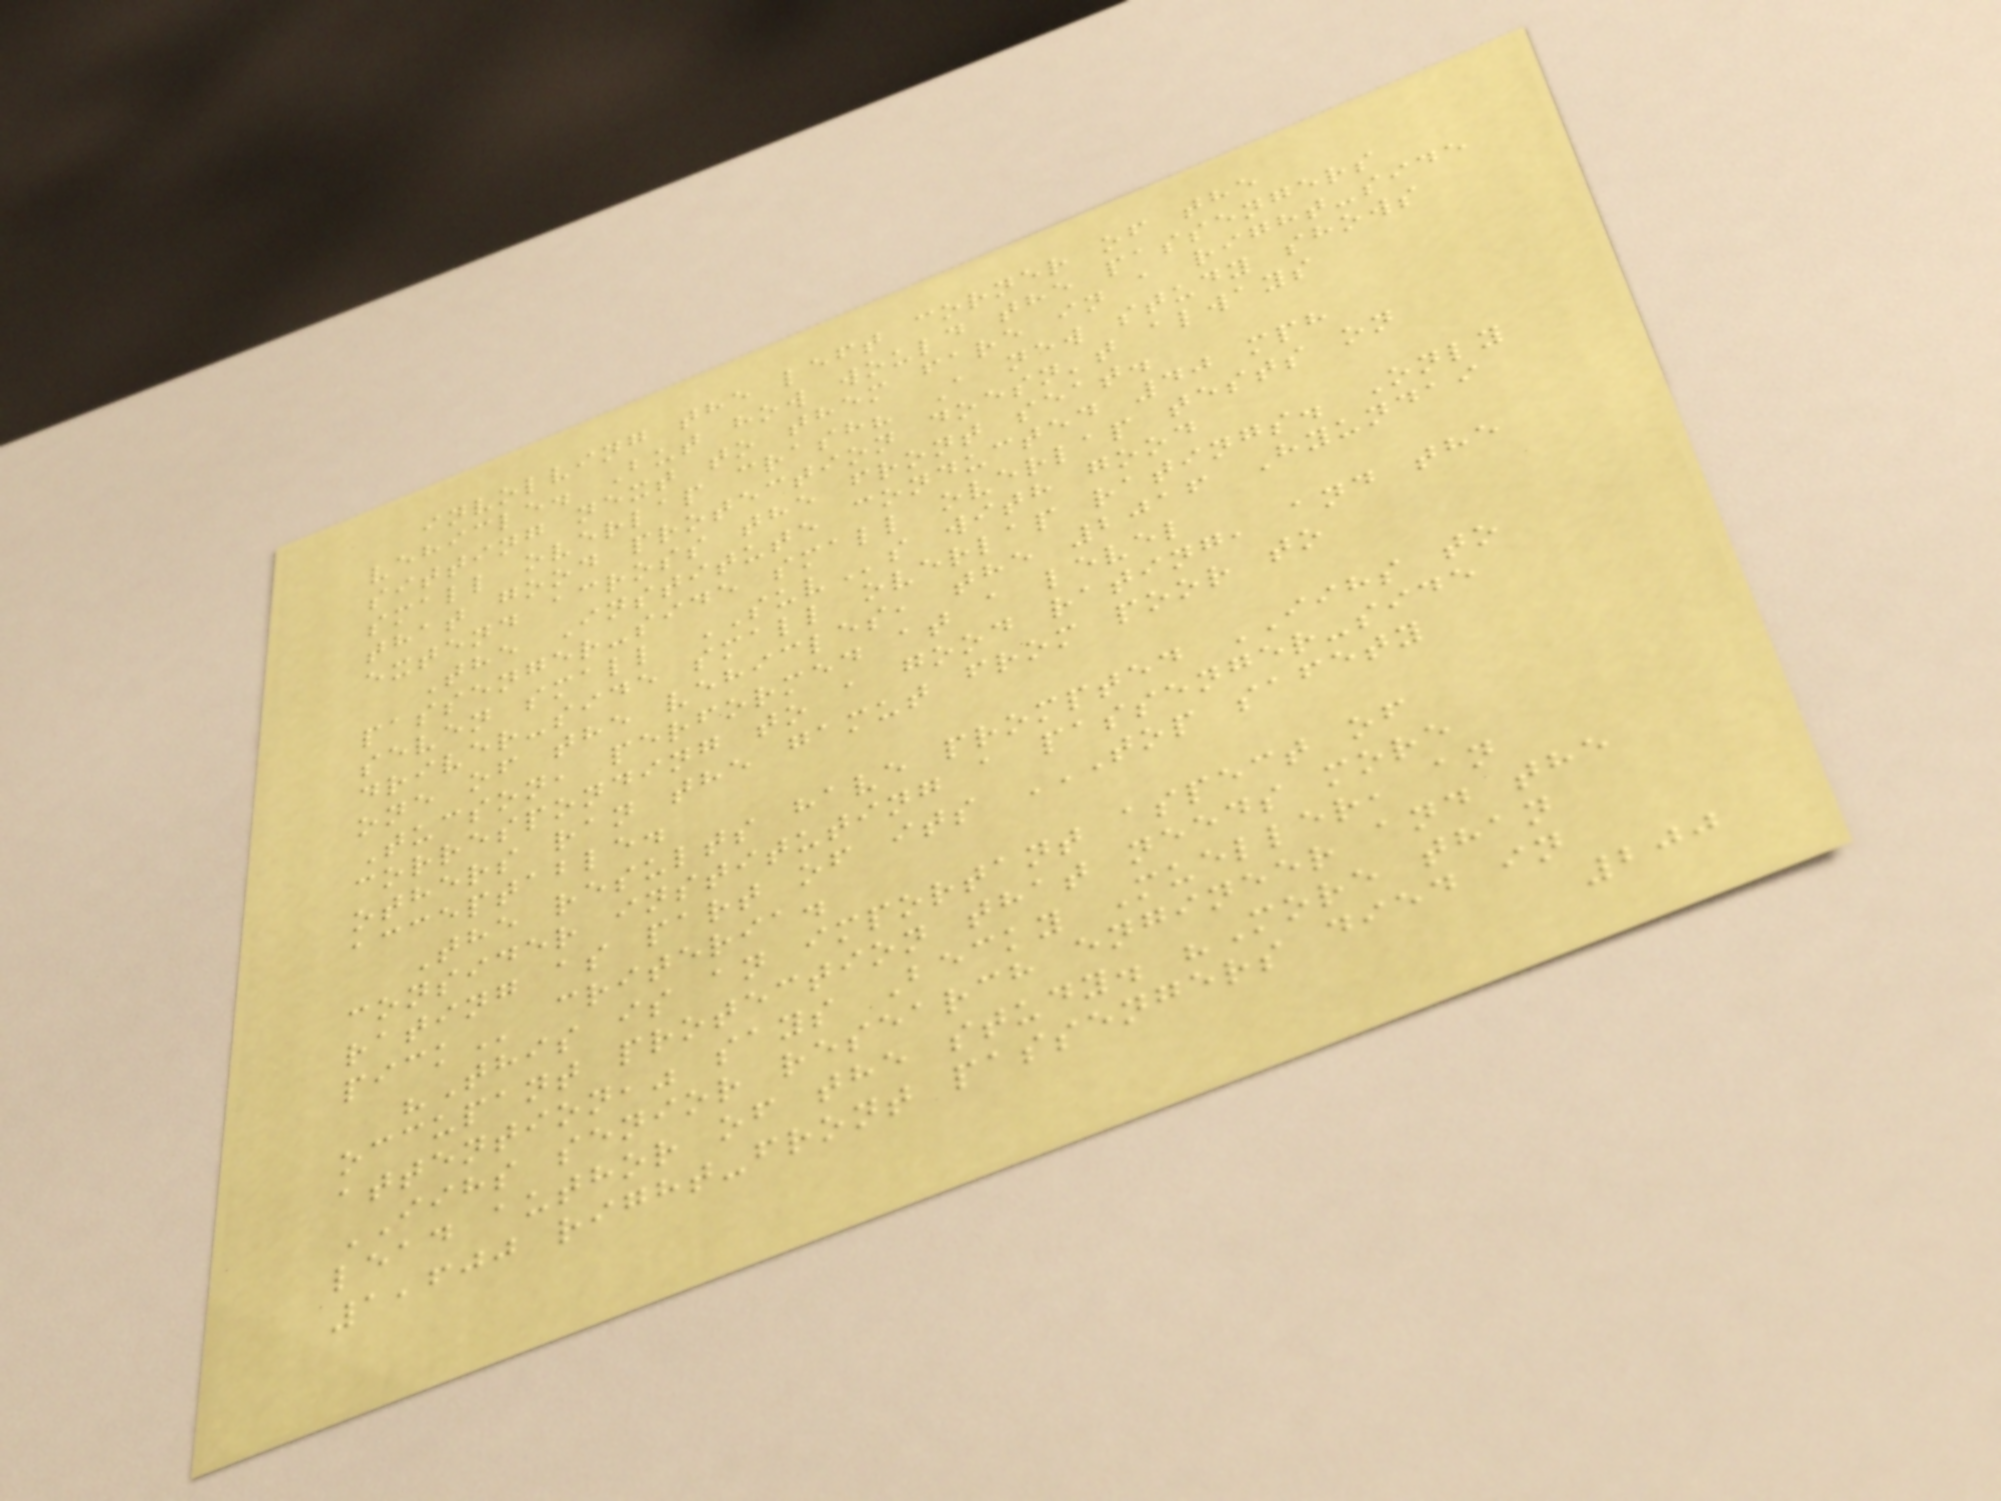involving the left corner of the
vehicle. But how would the passengers
sitting next to them fare in a right-side
small overlap crash? A new study shows
that good protection doesn't always
extend across the front seat.
The Institute conducted 40 mph
passenger-side small overlap tests on
seven small SUVs with good
driver-side small overlap ratings. Only
one of the vehicles, the 2016 Hyundai
Tucson, performed at a level
corresponding to a good rating, and the
others ran the gamut from poor to
acceptable.
The results have prompted IIHS to
consider instituting a passenger-side
rating as part of its TOP SAFETY
PICK criteria.
"This is an important aspect of
occupant protection that needs more
attention," says Becky Mueller, an
IIHS senior research engineer and the
lead author of the study. "More than
1,600 right-front passengers died in
200
